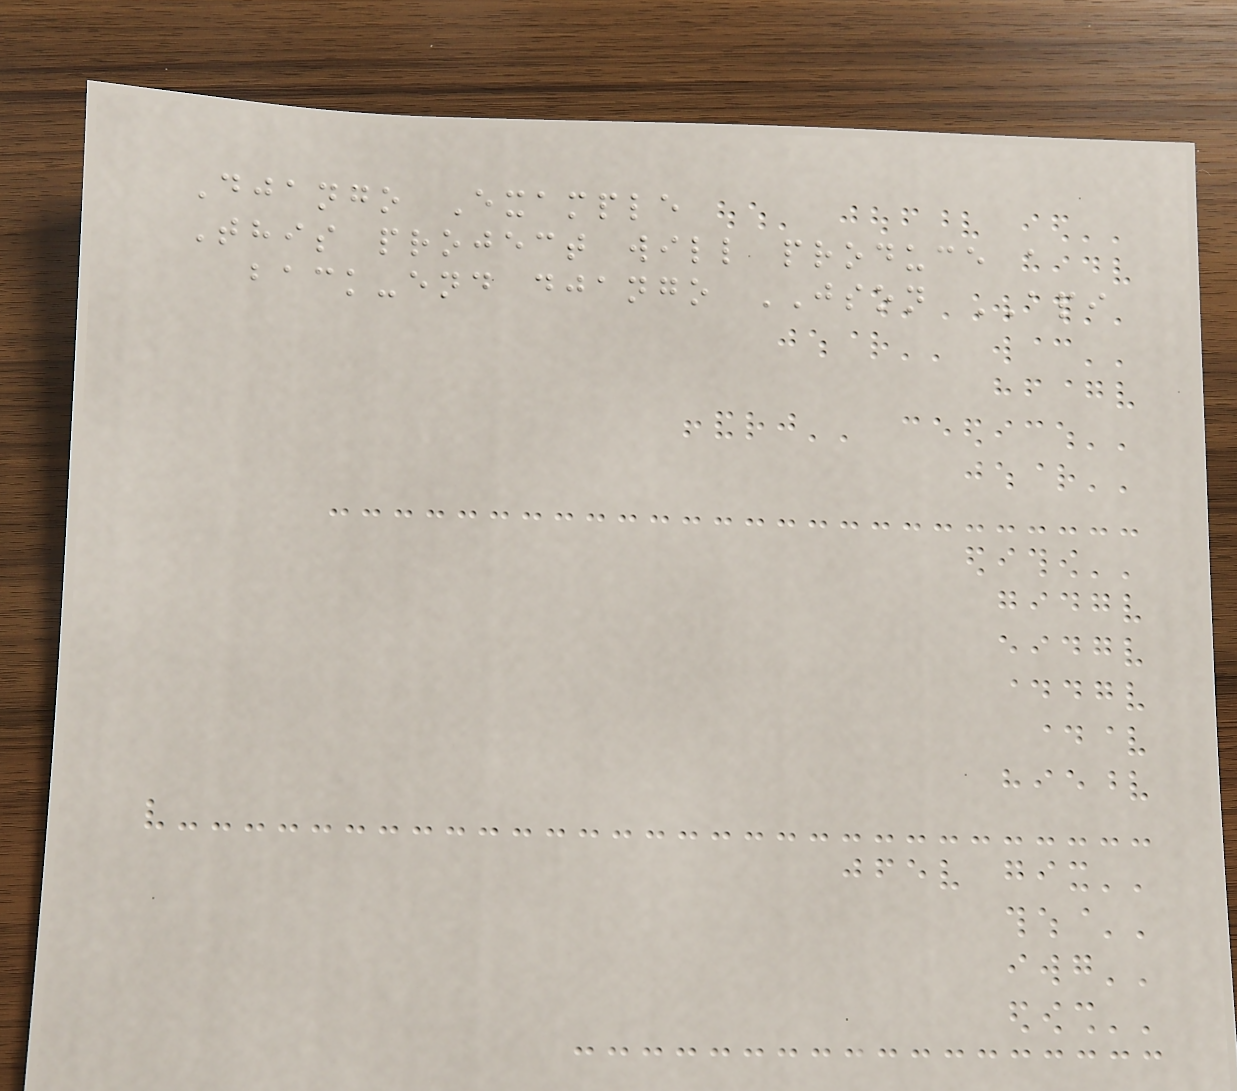Django Example
This project will produce a
back-end django JSON API
